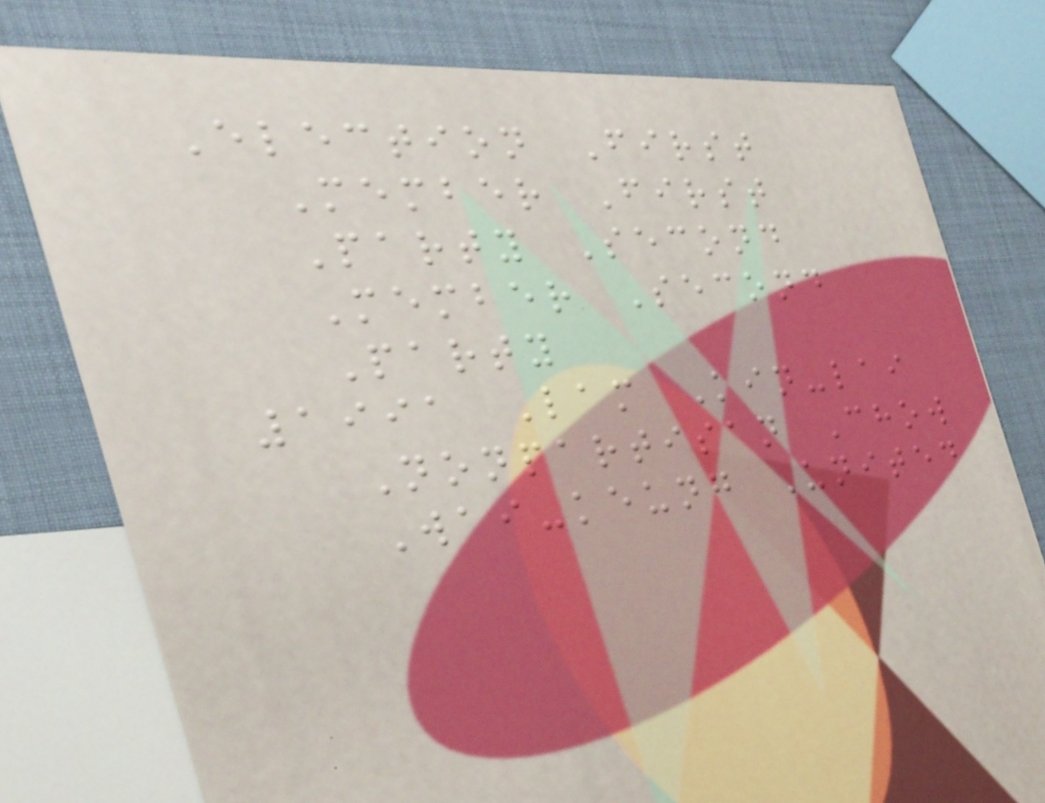Election First
Member First
Party Second
Member Second
Party
1991 Lam Kin-lai
Nonpartisan Chow
Wai-keung United
